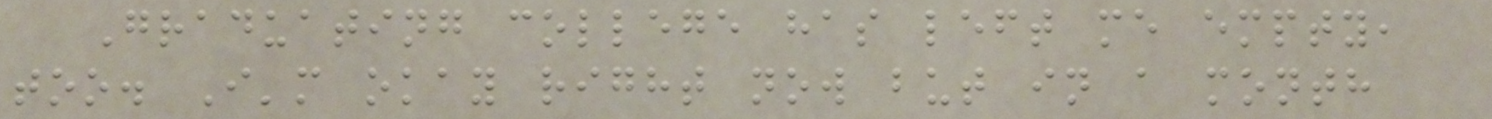Graduating college has left me empty,
too. I'm okay right now but in a month
